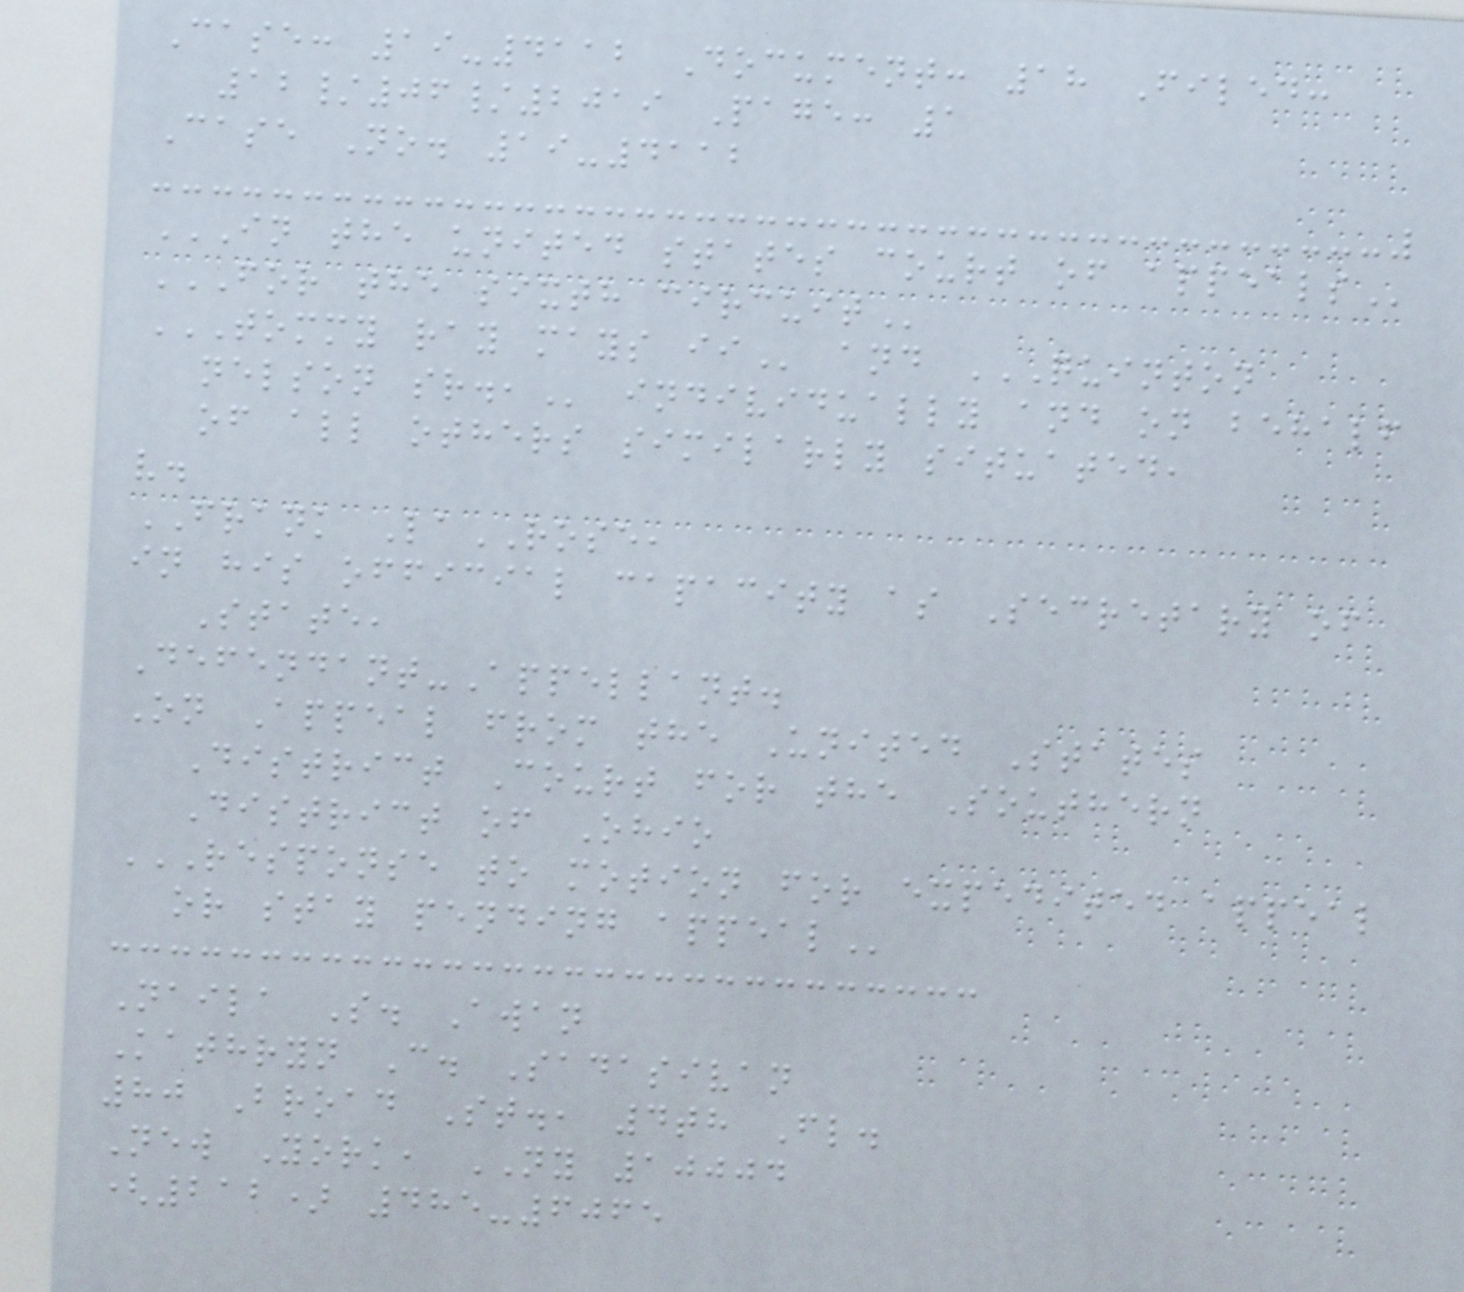Case: 19-4112 Document: 18 Filed:
12/06/2019 Page: 1
Case No. 19-4112
IN THE UNITED STATES COURT OF APPEALS
FOR THE SIXTH CIRCUIT
TOMMY RAY MAYS II and QUINTON
NELSON SR., individually and on behalf
of all others similarly situated,
v.
FRANK LaROSE,
in his official capacity as Secretary of
State,
Defendant-Appellant.
On Appeal from the United States
District Court for the Southern
District of Ohio
RESPONSE TO MOTION FOR EXPEDITED APPEAL
OR STAY PENDING APPEAL
Naila S. Awan
Kathryn C. Sadasivan
80 Broad St., 4th Fl.
New York, NY 10004
(212) 485-6065
